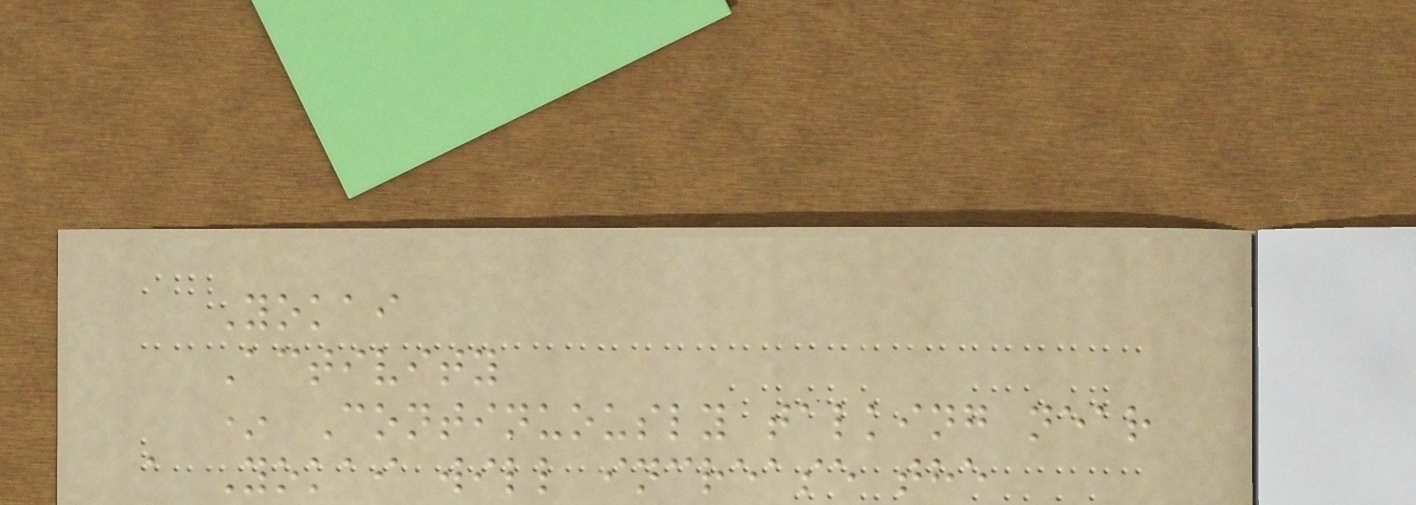Yokai
Activity
* Continuously talking near
a Yokai will increase the
